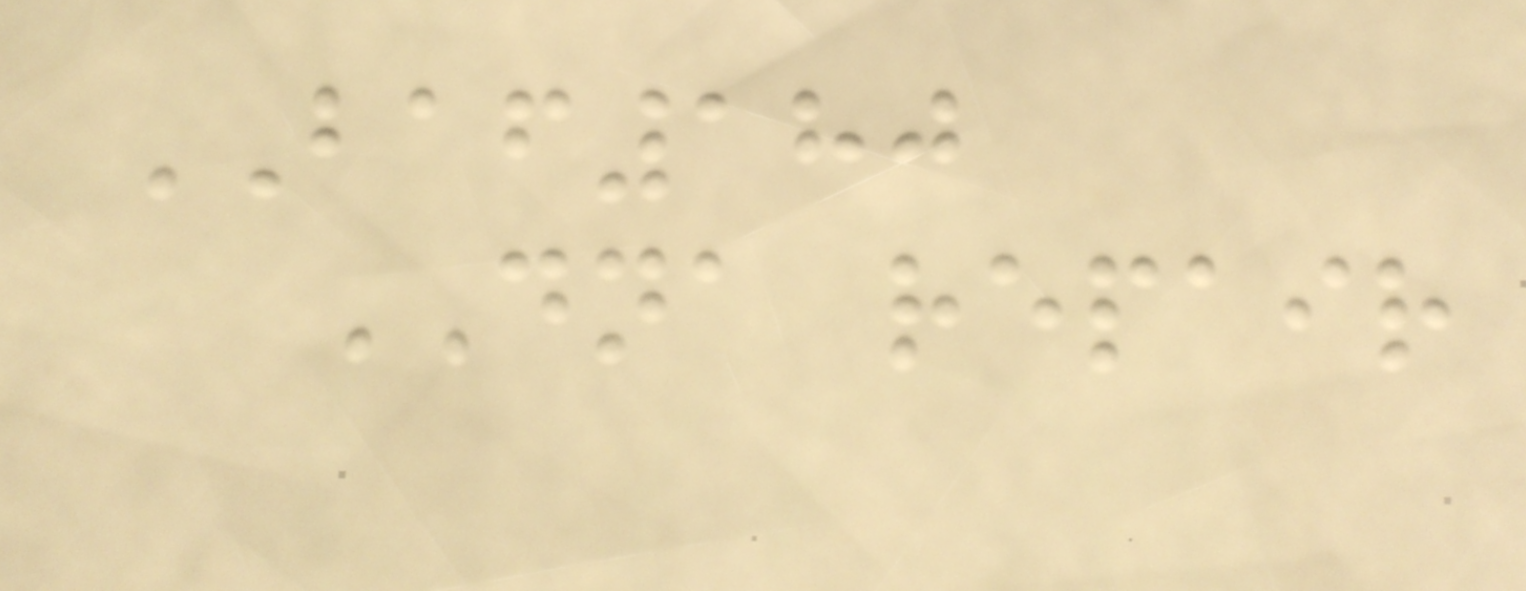BAF180
DNA repair
